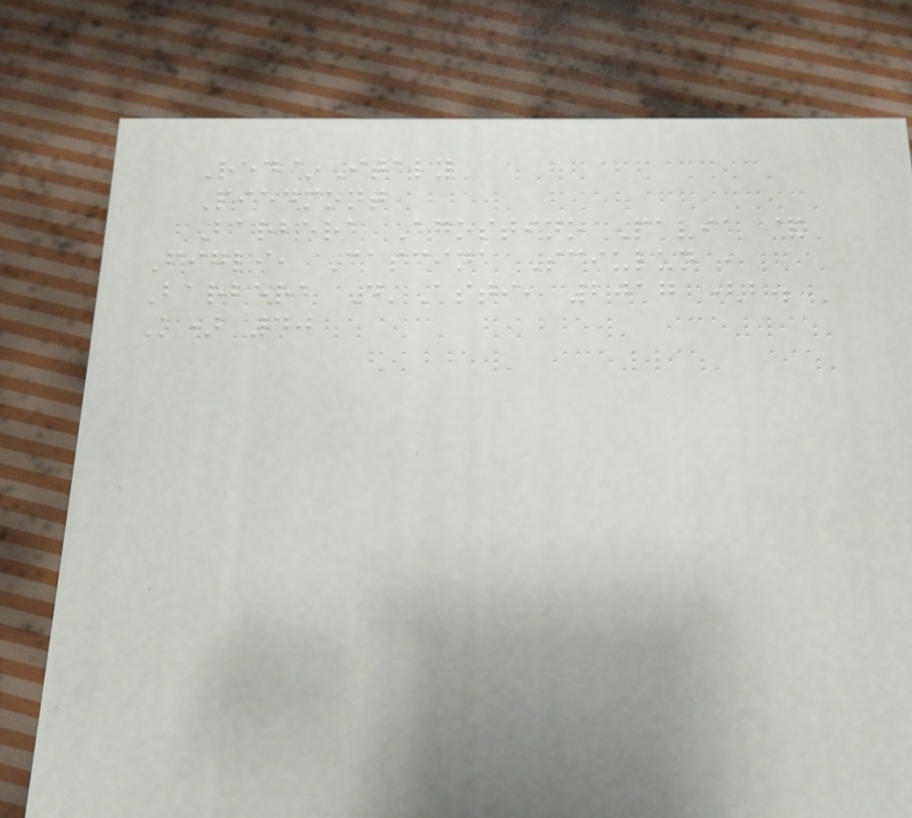Red~Italy
Piedmont
Barbera Agostino Pavia &
Figli, Cascina Sciulun ,
Barbera D'Asti, 2017 (b.
K) 40
